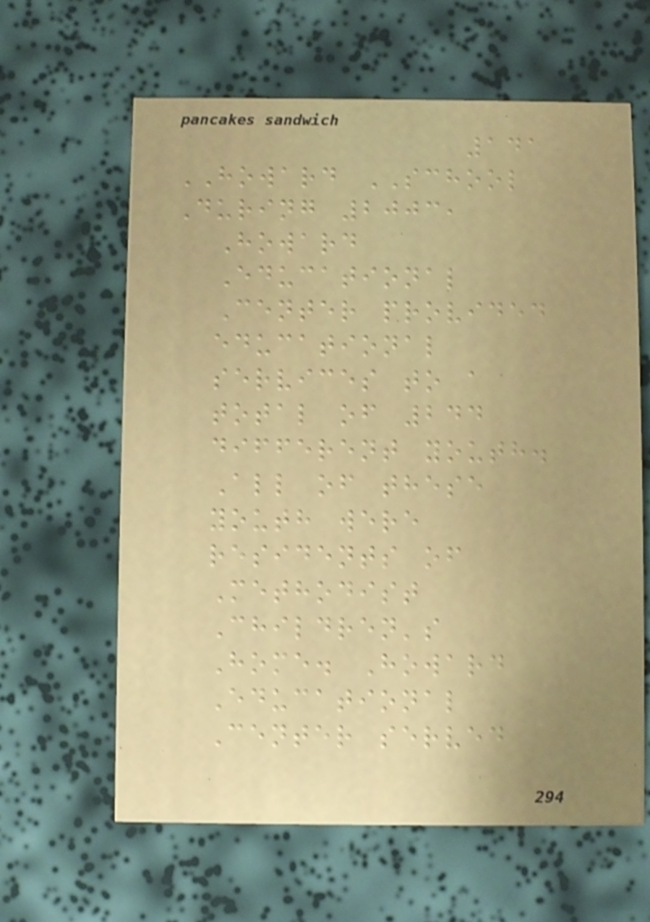141
HOWARD SCHOOL
During 2003,
Howard
Educational
Center provided
educational
services to a
total of 244
different youth.
All of these
youth were
residents of
Methodist
Children's
Home. Howard
Educational
Center served
